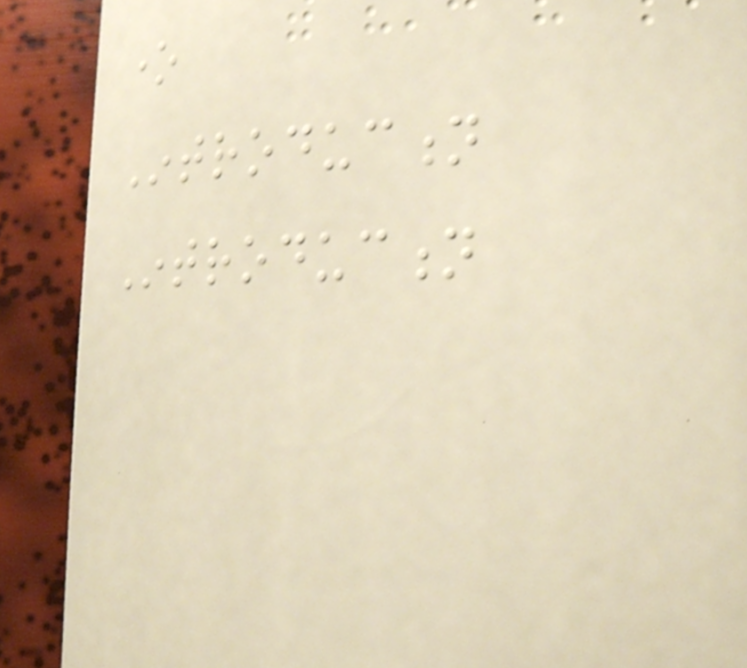one
Introduction
Introduction
